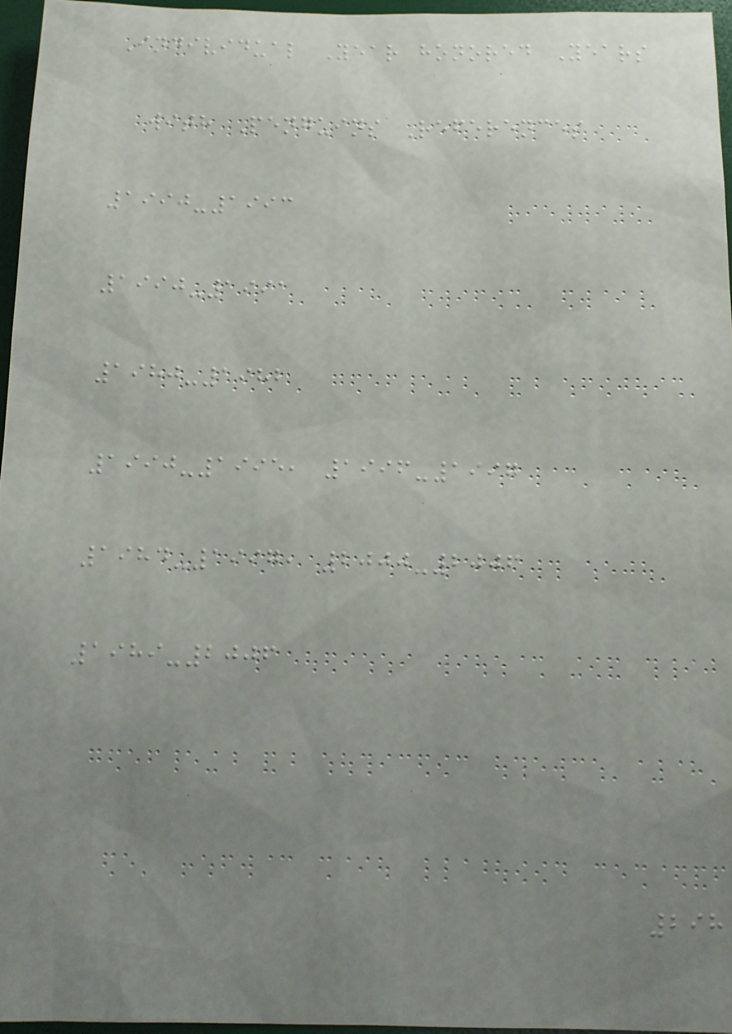Individual Year honored Years
with Penguins References
1990-1993
1990-1991
1980-1982
1990-1995, 1996-1997
1984-1997, 2000-2006
1989-2006
298
